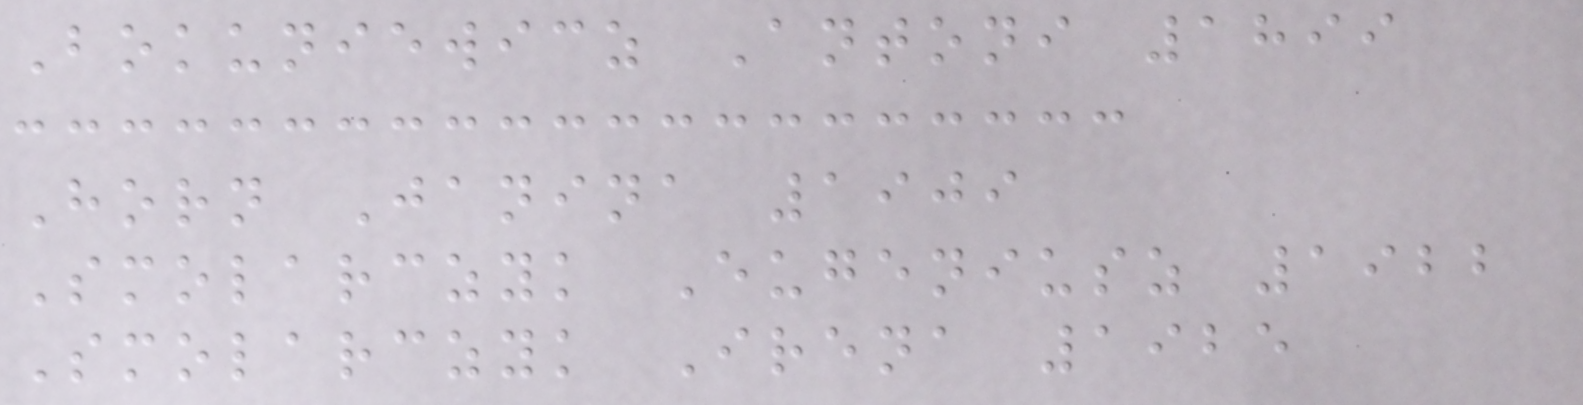Bokuniewicz Antoni 1899
Horn Janina 1909
Smolarczyk Eugeniusz 1922
Smolarczyk Irena 1925
